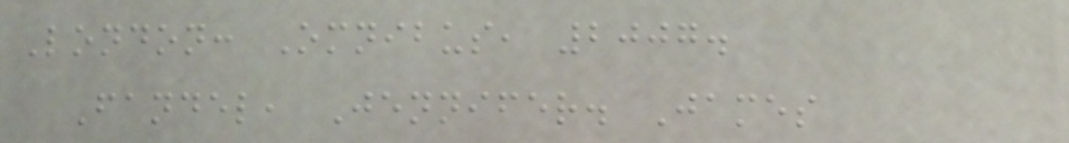London: Omnibus, 2007.
Fandel, Jennifer. James
